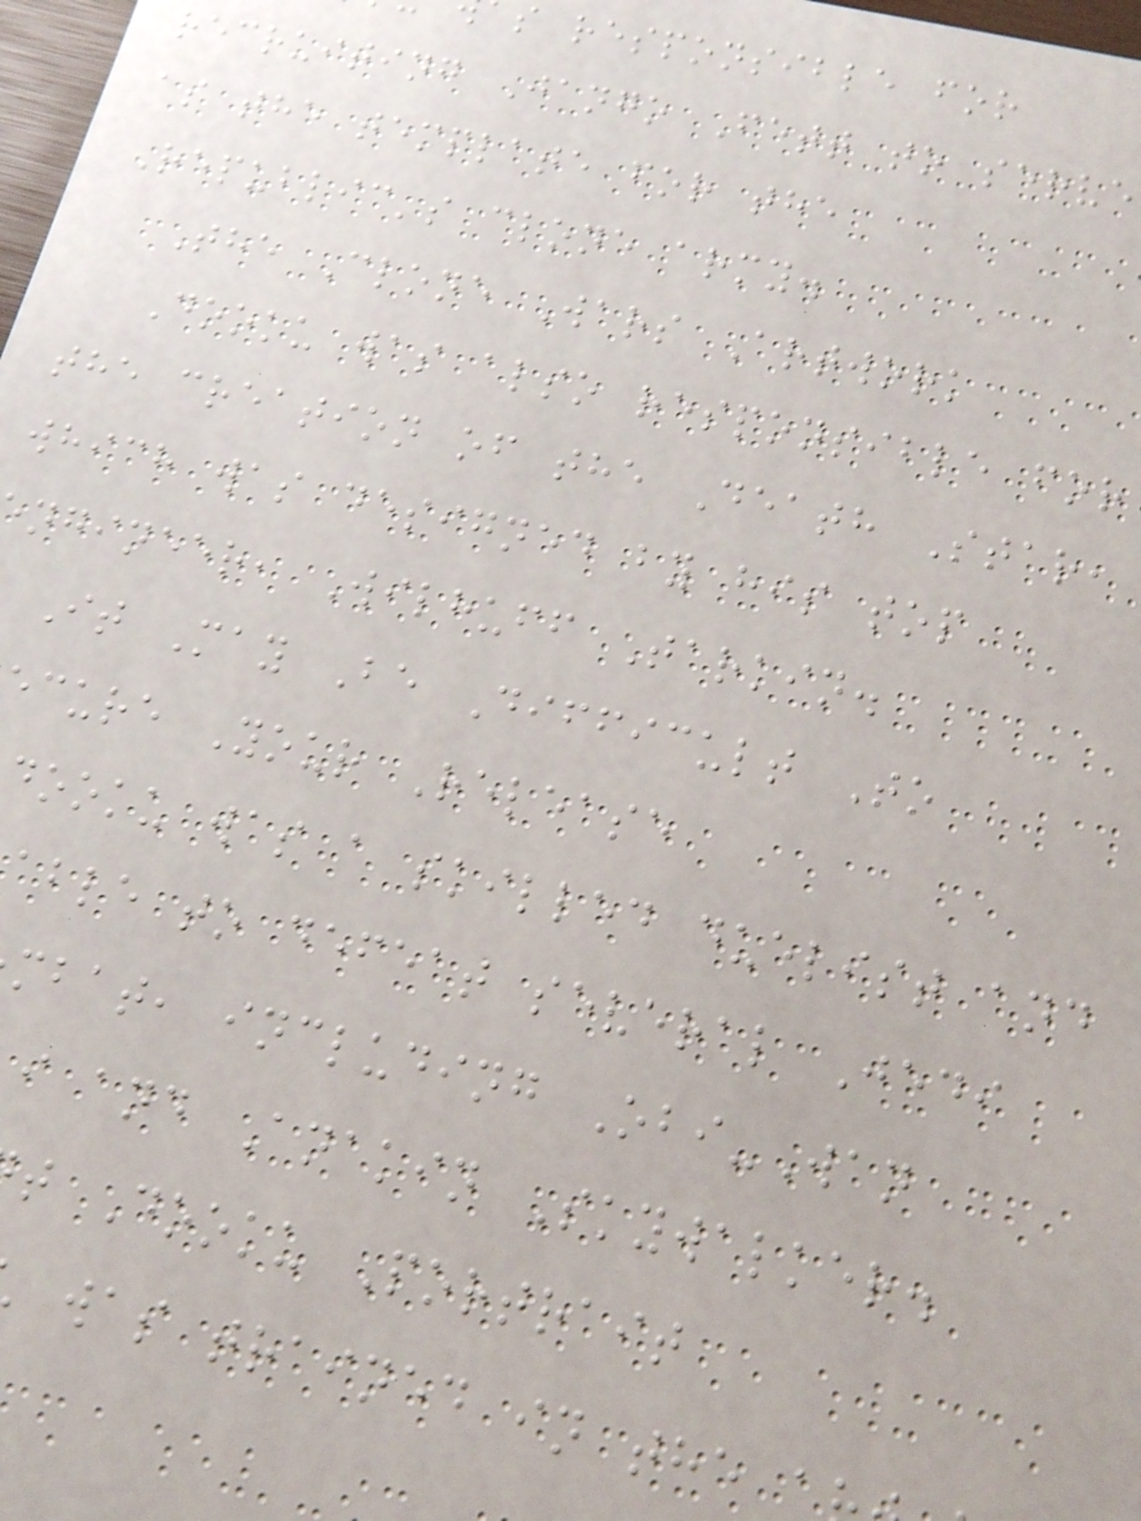s responsible for
recruiting Jango Fett to serve
as the template for the
Republic's clone army.
The Clone Wars Artwork
Dooku was also responsible for
the creation of the Death Star,
which was designed by his top
ngineer, Wilhuff Tarkin.
It May Be Difficult To
ecure Your Release
dooku was a skilled duelist and
able to defeat several Jedi
mbat, including Obi-Wan
i and Anakin Skywalker.
t Dooku Portrait
was trained in the
